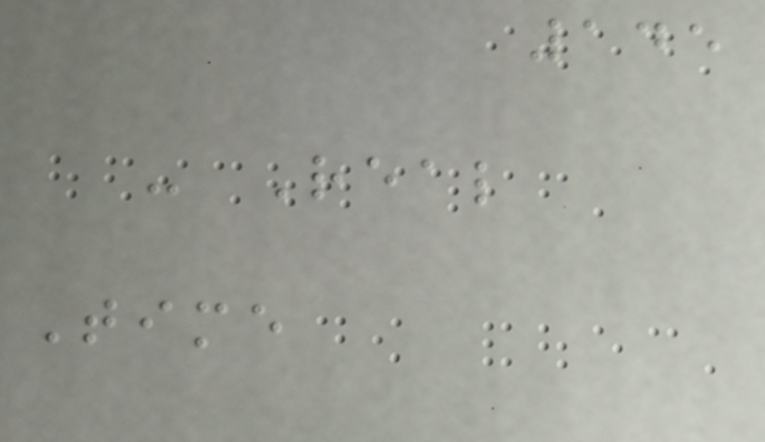145
- Real
Time
